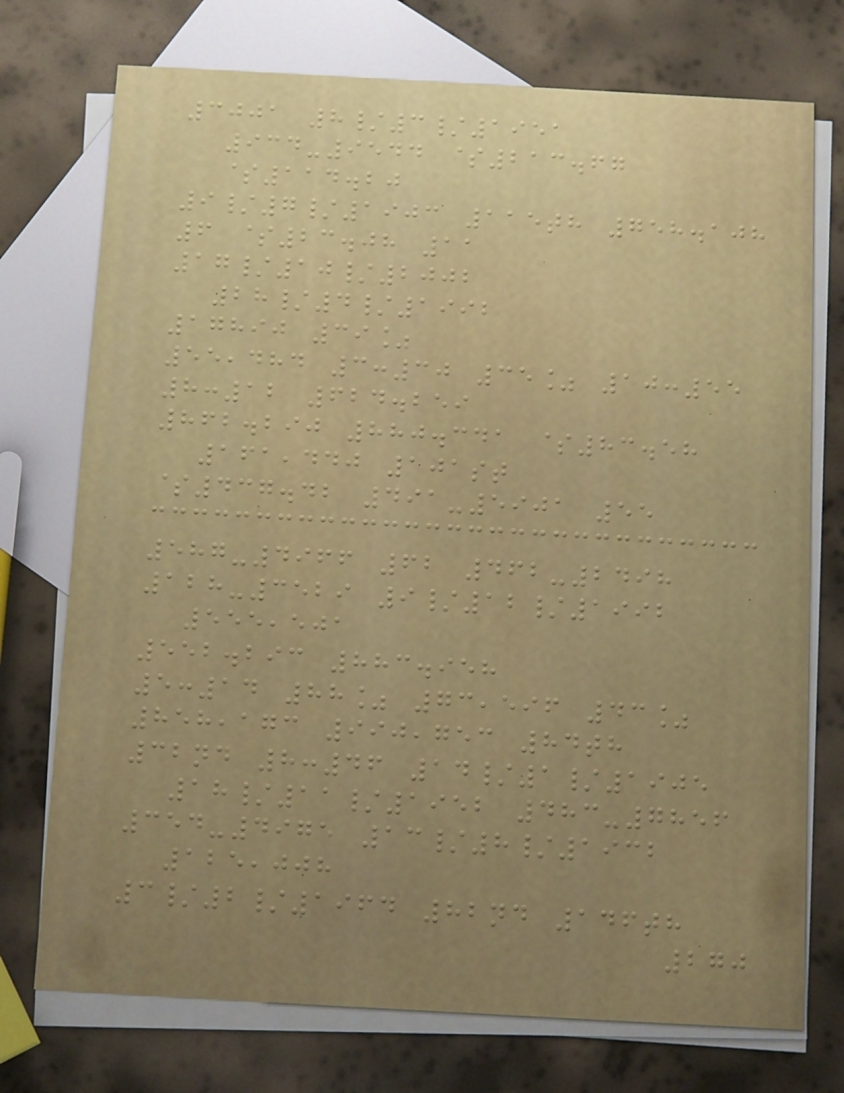3001 8/3/1951
934-9544 $213.67
$114.20
9/7/1903 115th 758.108
6 $23.08 11
17/10/2002
28/4/1992
17890 39%
55,484 3:30 35% 10:55
8:12 624.259
862.290 880.341 $83.58
161,440 101st
$437.42 491-5901 55
587-4966 62 462-2498
128-3529 9/12/1992
555,501
552.293 883.958
5:14 88% 73,596 43%
858,173 990,753 84th
32nd 8:46 14/1/1905
18/11/1952 483-7856
354-4975 13/8/1932
125,008
3/2/1964 82nd 146th
270
